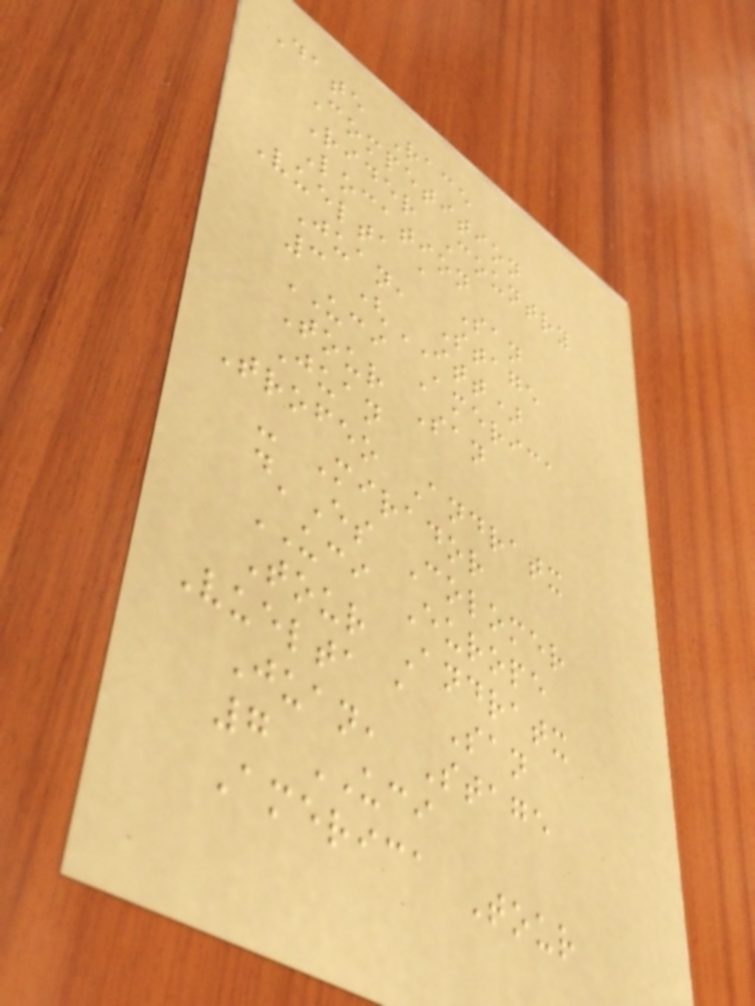Date Race
Competition
Rider Country
Location
Vuelta a San
Juan, Stage
3 (ITT)
UCI America
Tour San
Juan
Trofeo Andratx
- Mirador
d'Es Colomer
UCI Europe
Tour Andratx
Vuelta a San
Juan, Stage
7 UCI
America Tour
